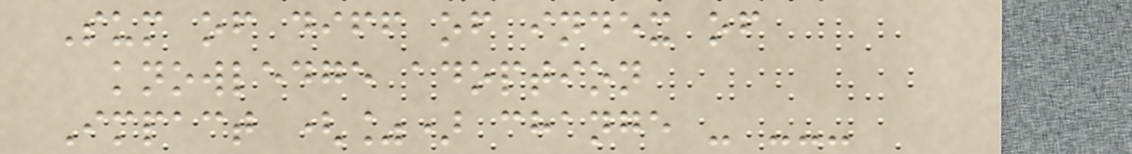Sum of diff of index of
knowledge adoption
Impact (%) change - ---
